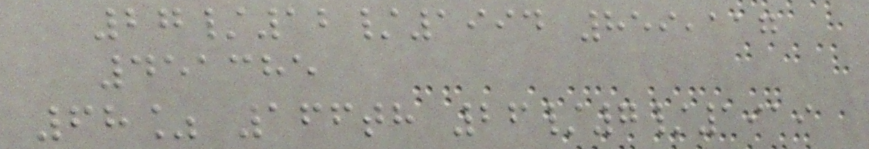27/12/1994 859,117
451385
68% 166th 26/7/1919
